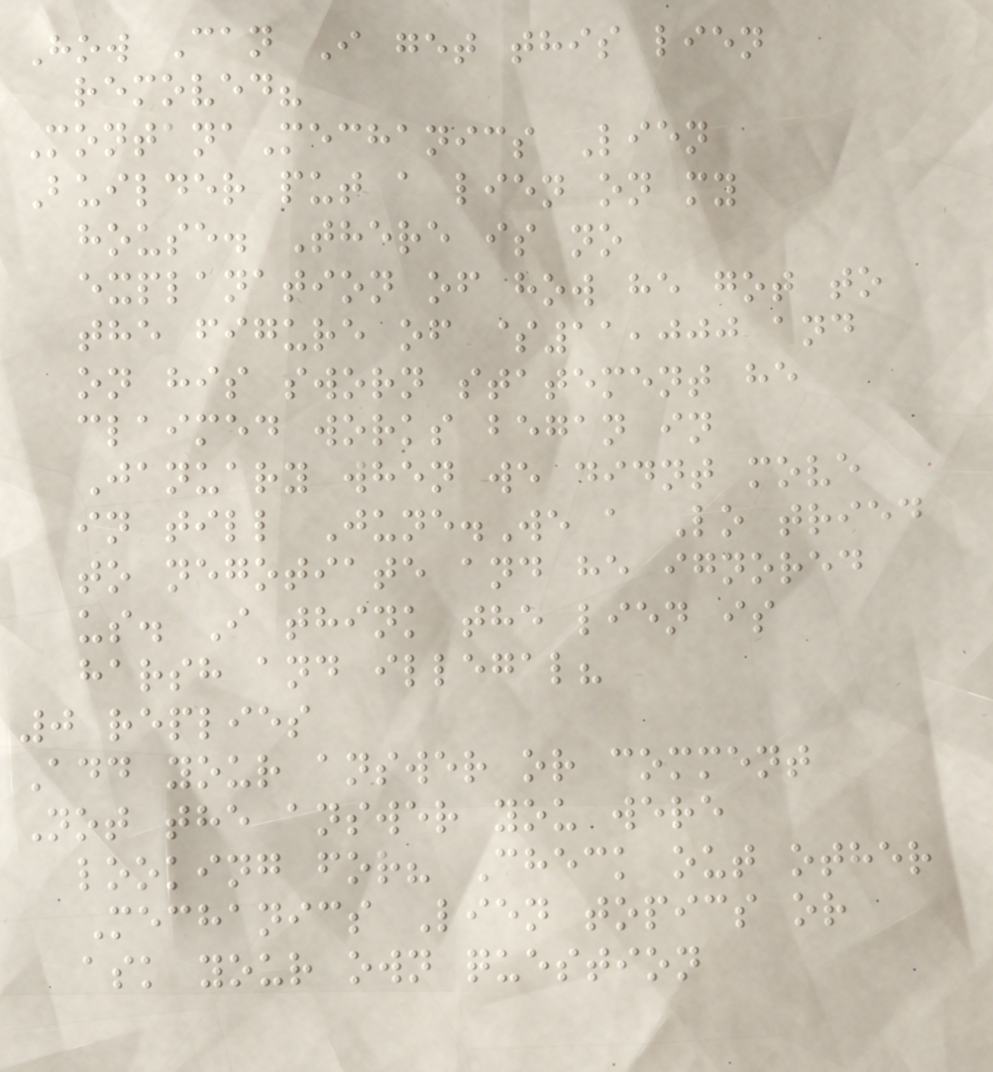How Can I get this lien
removed?
MontanaMechanics Lien
Builder put a lien on my
house. There is no
explanation of how he got to
the figure of $11,000 and
on his sworn statement he
claimed works began in
January when we didnt move
in till June.We a Lo tried
to negotiate and he ignored
us. I think the lien is
harsh and illegal?
0 replies
Add your answer or comment
Not the answer you were
looking for? Check out other
Mechanics Lien topics or
ask your own question
